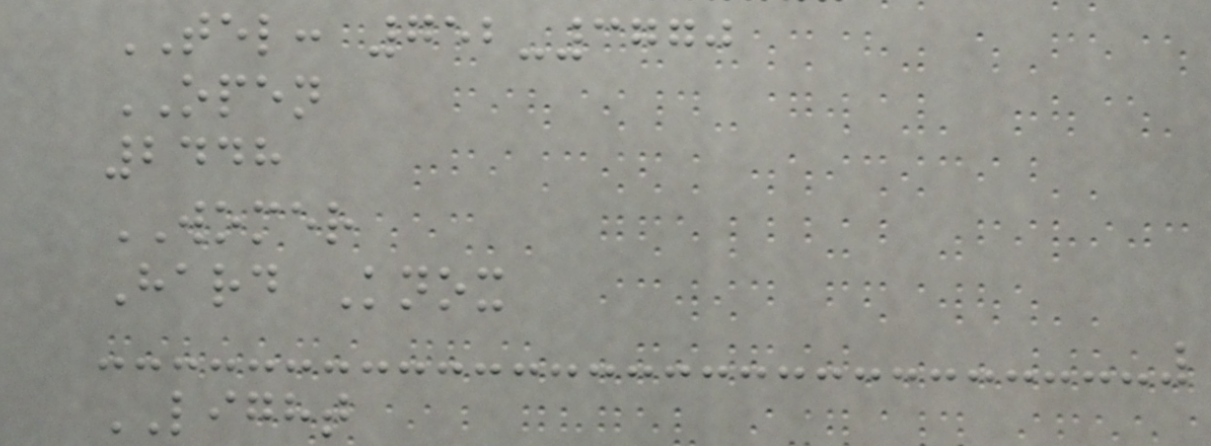TEL: 752-3770
OPEN
2448
WOMER
Hard Knox
LIGHT
